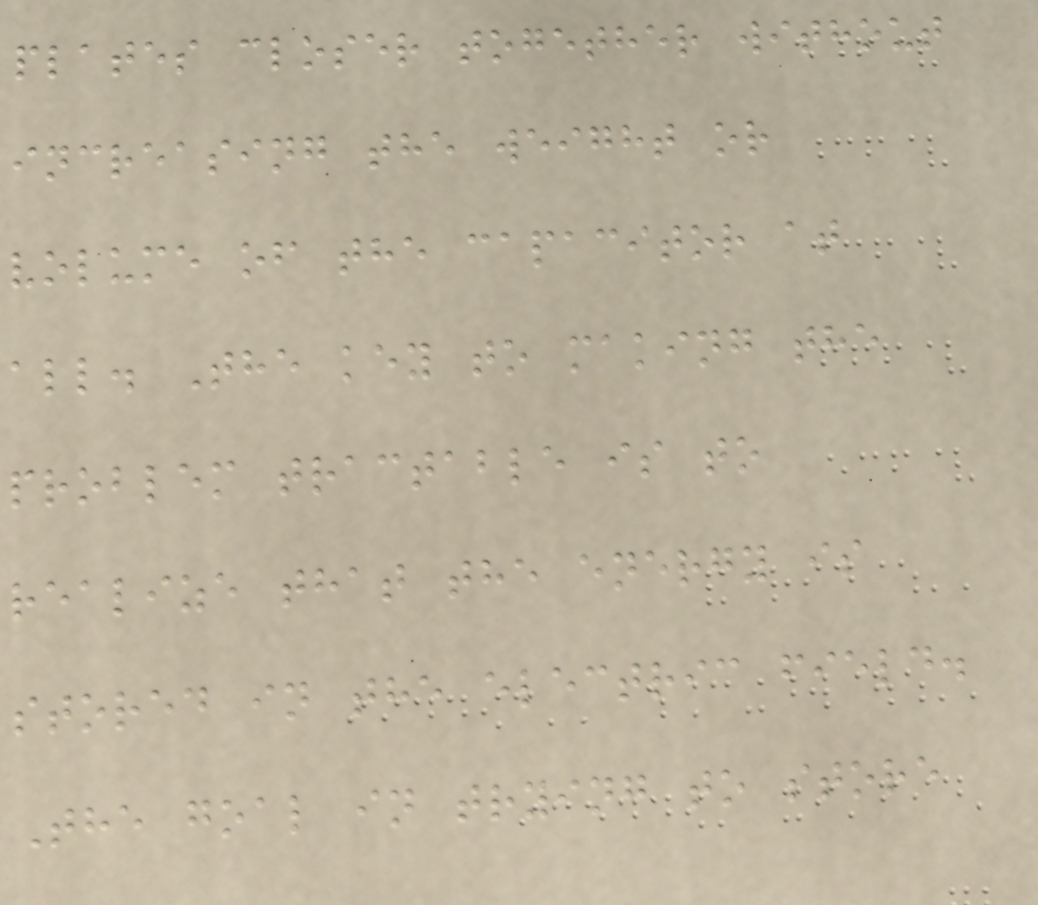plates closer together without
increasing the weight or
volume of the capacitor at
all. The key to making the
problem tractable is to
realize that the energy is
stored in the electric field.
The goal in trying to store
